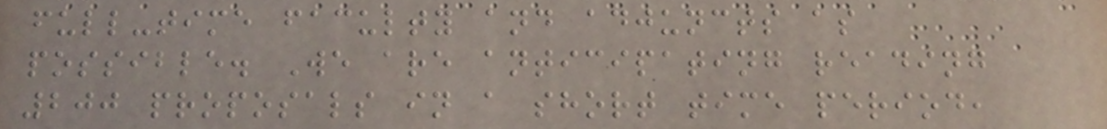full-time faculty and adjuncts as
possible. We are anticipating reading
200 proposals in a short time period,
